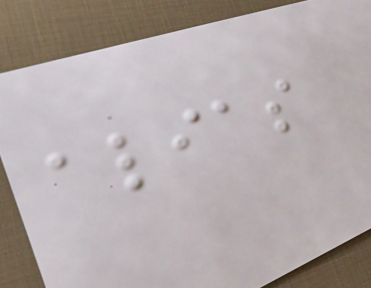alias
